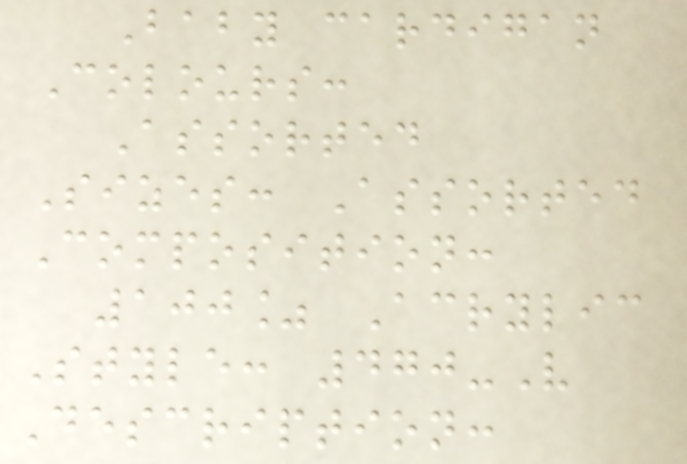Baby cardigan
Colours:
Assorted
Sizes: Assorted
Composition:
100% Acrylic
Style: 470-V
Description:
